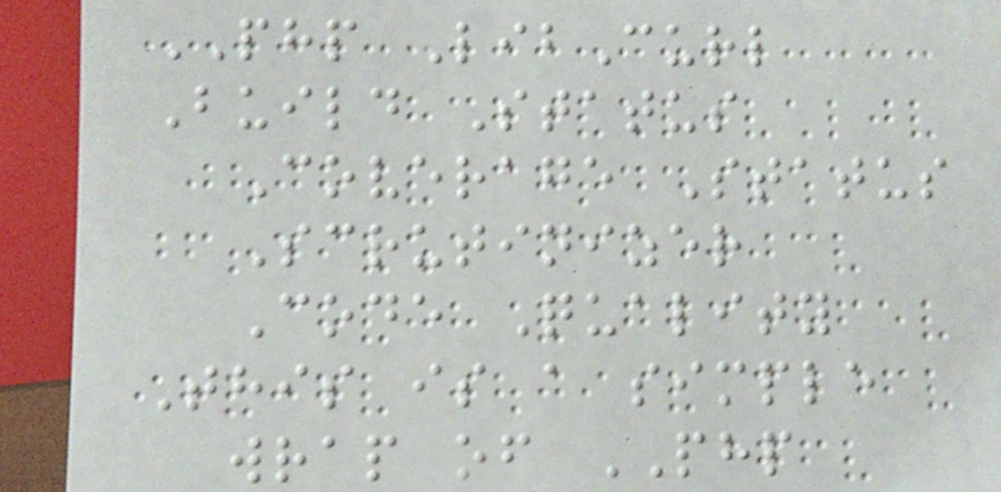PHP LibCurl
Build Status
Coverage Status
Scrutinizer
Code Quality
This is a simple
wrap of PHP
